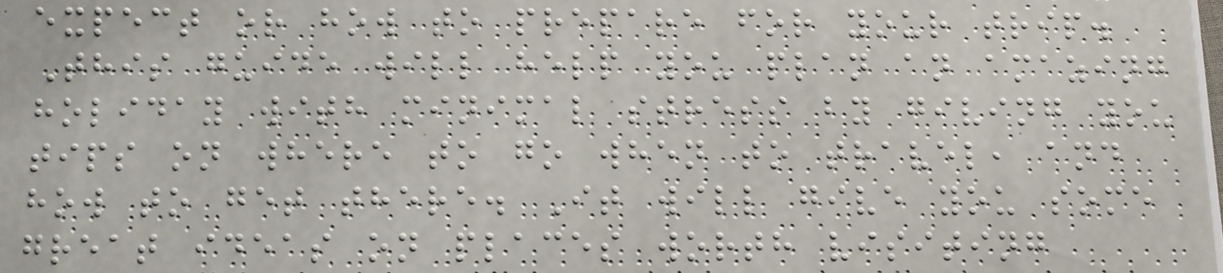expect or how to prepare for your trip.
This guide will help you plan an amazing
holiday with minimal stress by giving you
tips on where to go when to travel, and
how to get there. It will give you some
great ideas on places worth visiting
